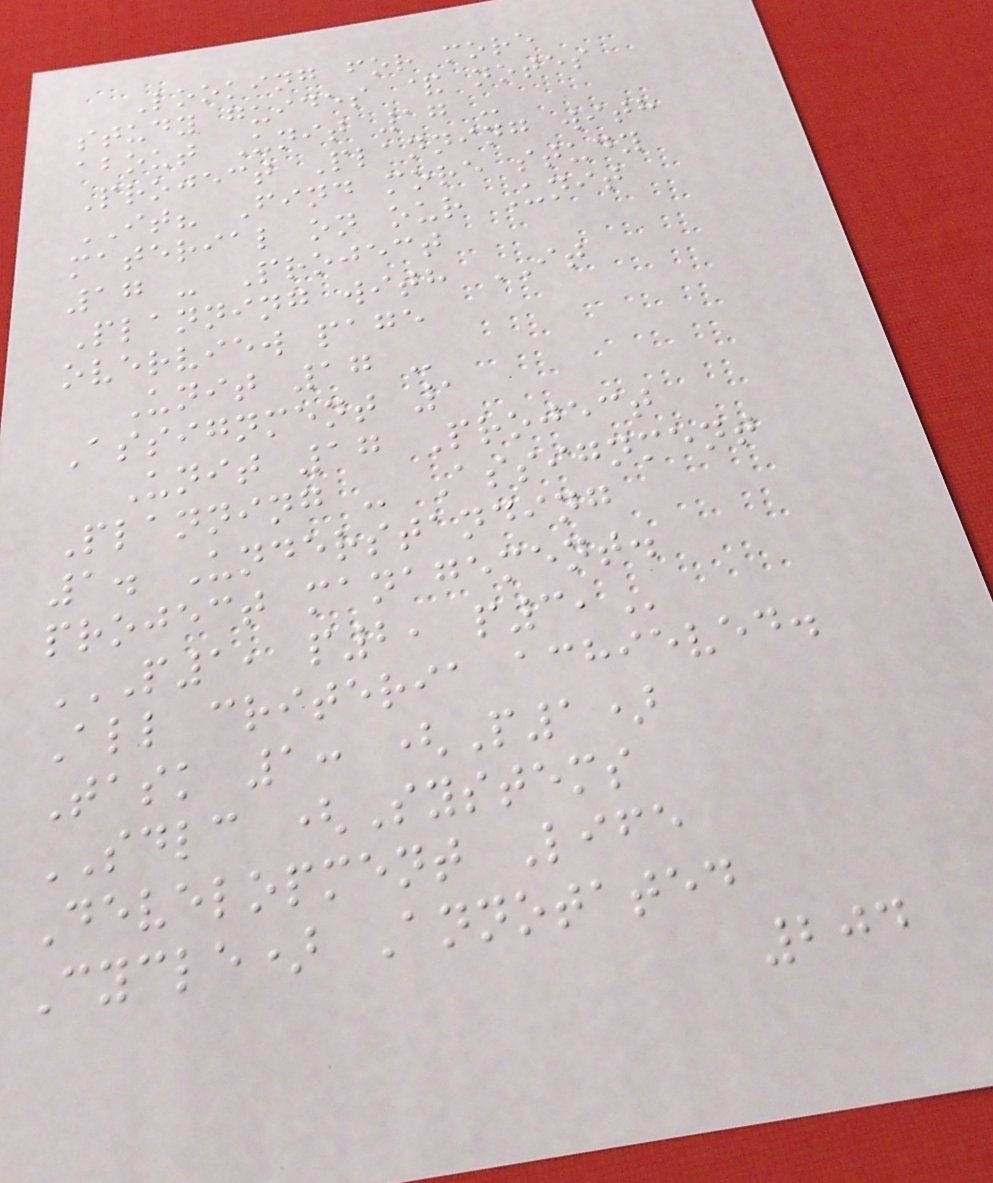Looking for more
study guides & notes
about Unit 17 -
Project Planning with
IT? Find more study
material on our Unit
17 - Project
Planning with IT
overview page
Unit 17 -
Assignment 1
Unit 17 Project
Planning - Assignment
1. Understanding
project management.
P1, P2, P3,
All criteria achieved.
Task 1: (P1)
SDLC (Systems
Development Life
Cycle) Annotated
204
